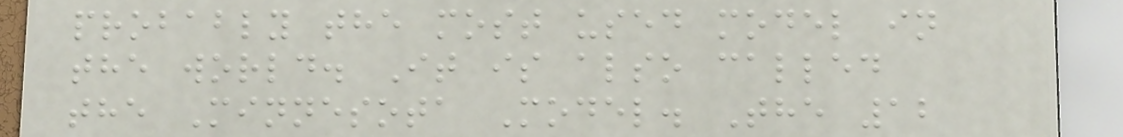probably the most used model in
the world. It is also called
the Minnesota Model. The 12
